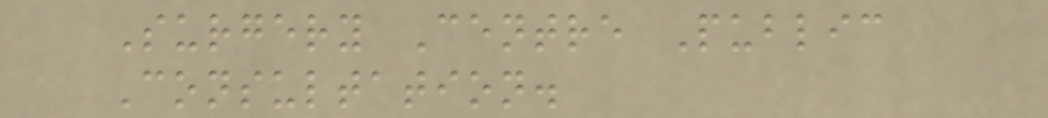Surgery Centre Public
Consultation.
